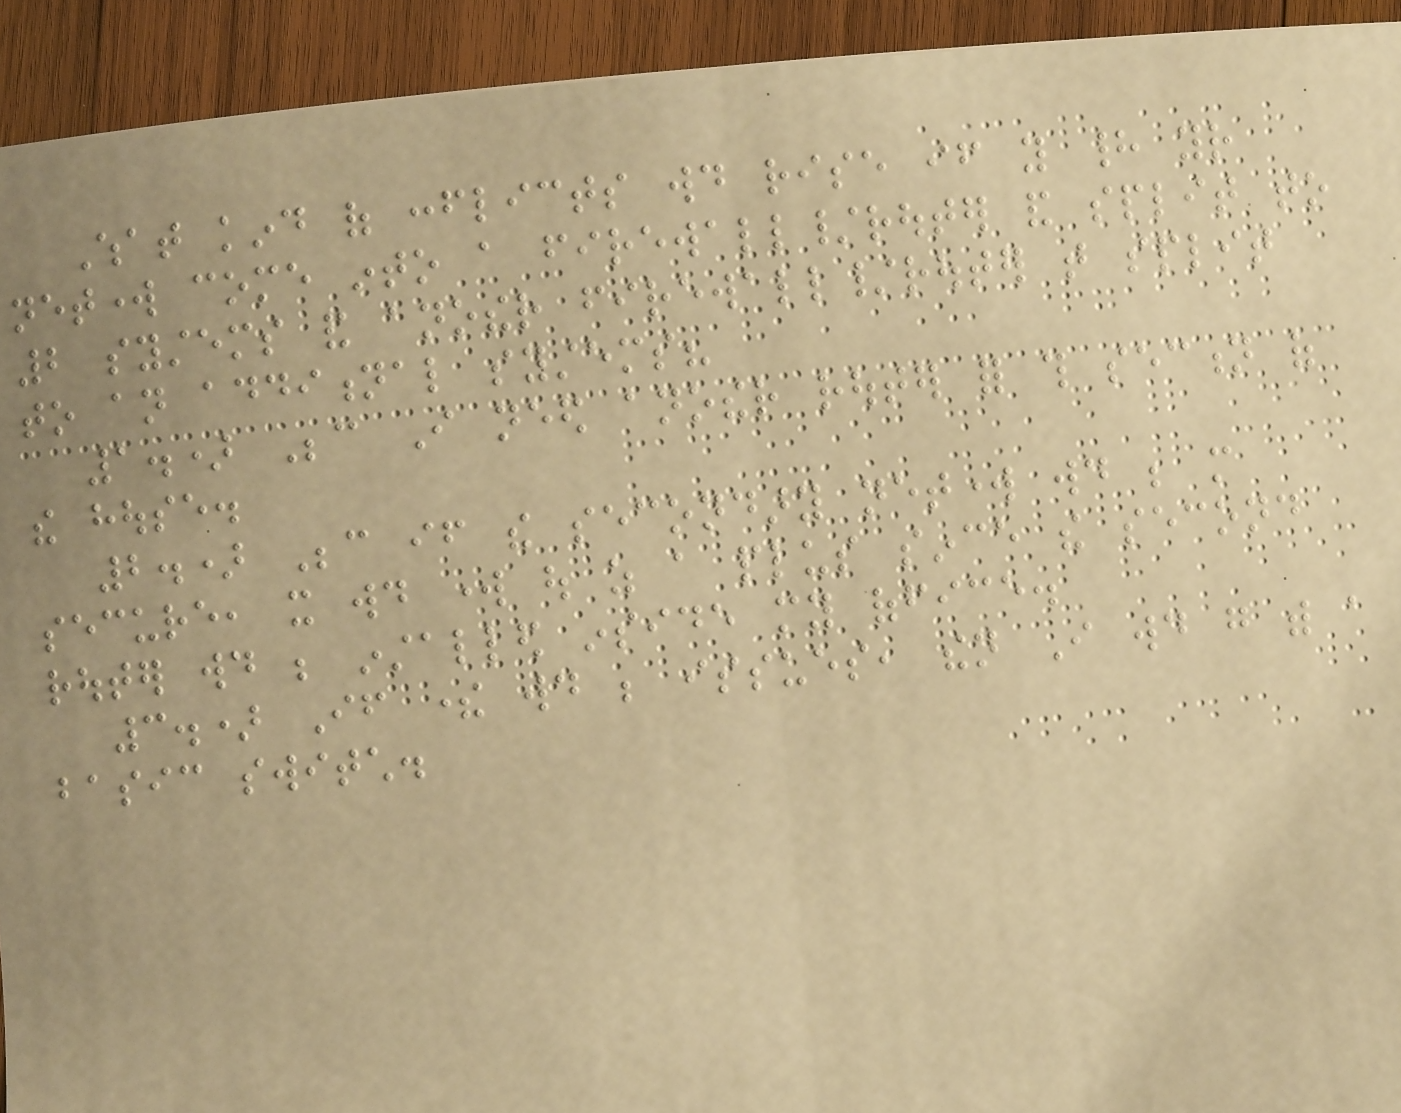What kind of conflicts would rise if you had your
network come into a firewall/router and split to
2 systems and another firewall/router that split
to an additional systems?
1.) Because I need another router for this section of
the house.
2.) Because if the secondary network would be more
secure, it would work out as a plus since the second
router would be installed inside my office.
3.) If there would be issues, then I would go with a
basic switch.
